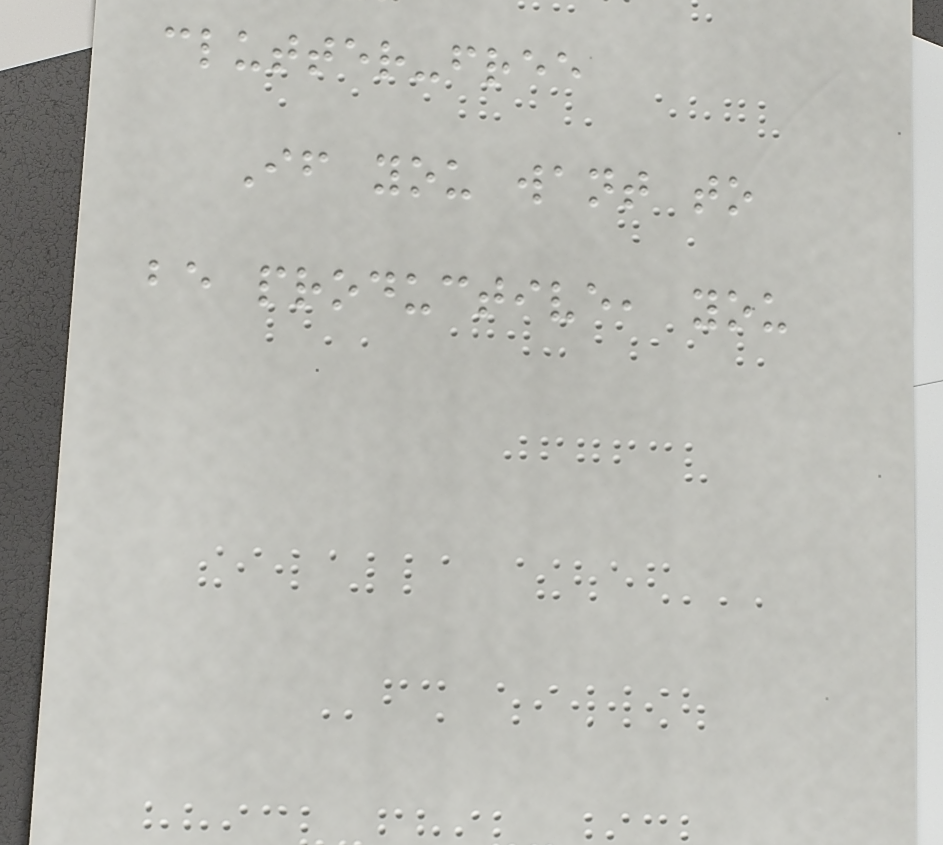clutter-free
If you want to
be productive, you
